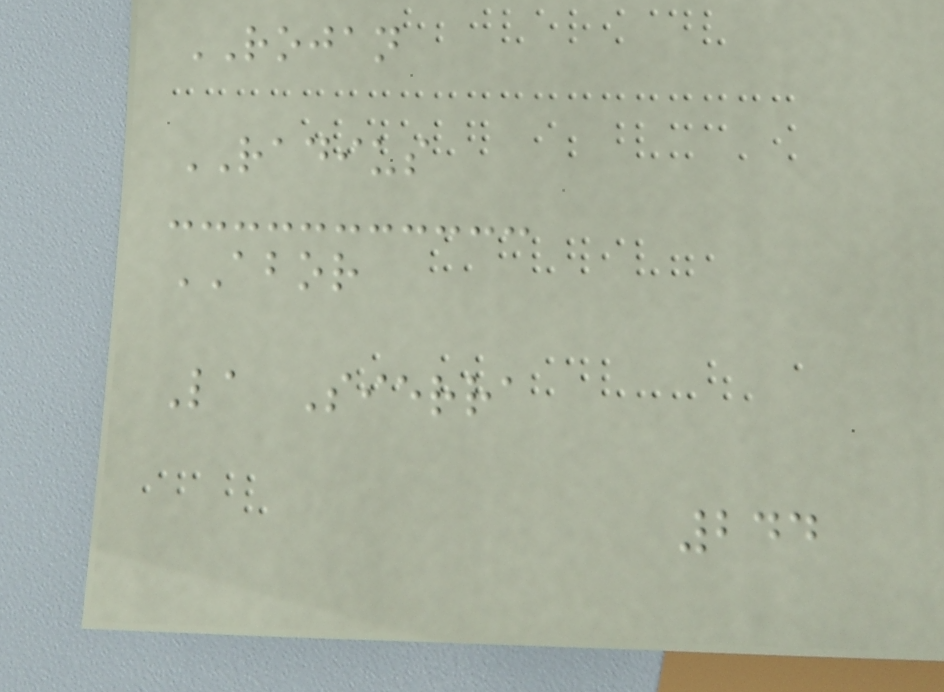ROJAN
RADIUS
ABOR
La Sierra
244
